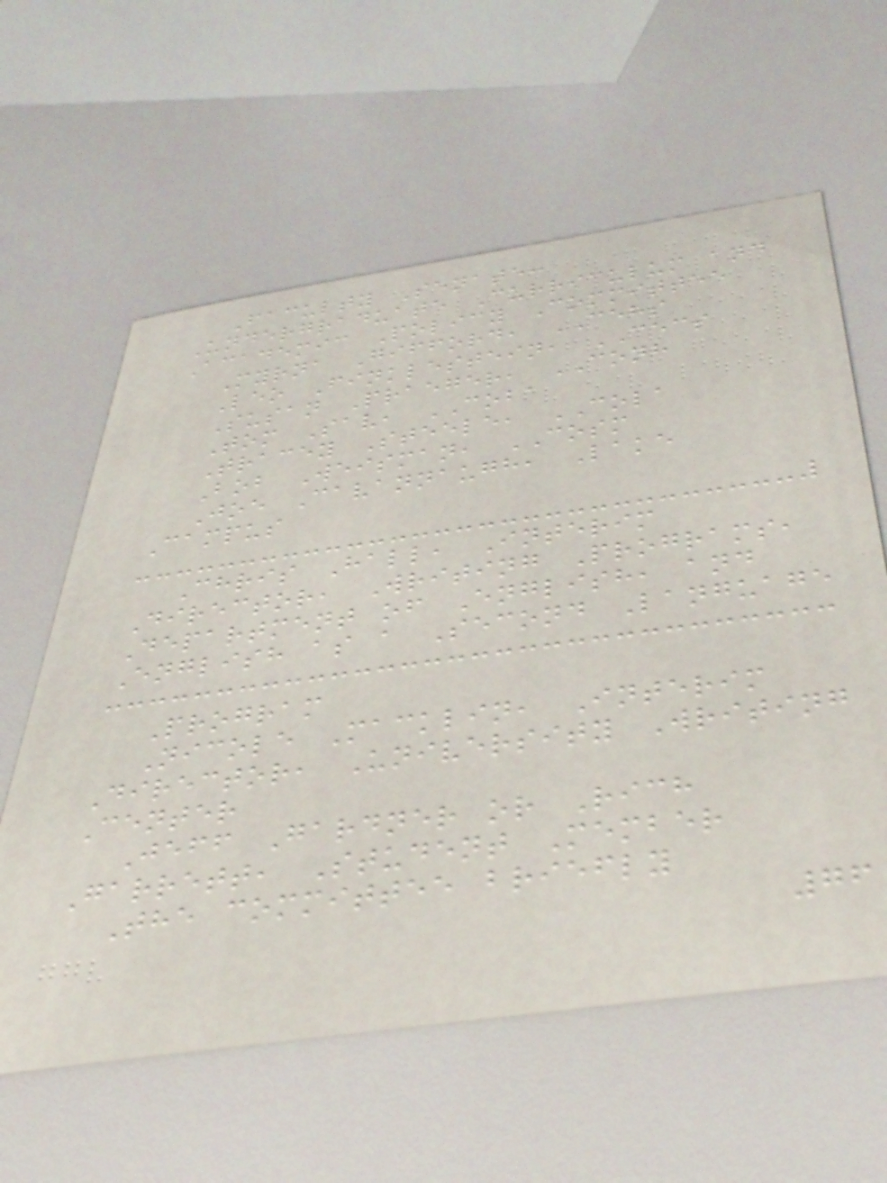Faculty Senate:
Undergraduate Curriculum and
Academic Policy Committee
Myrna Gifford, CEHS
Leo Finklestein, CECS
Susan Praeger, CONH
Tom Sav, COBA
Tracey Steele, COLA
Bob Weisman, COSM
Joe Cavannaugh, Lake
Campus
Chris Hall, Interim
Director, Writing Programs,
Department of English, and
English as a Second Language
Program
Nicole Macklin, Interim
Director, University Writing
Center
Jeff Gardner or Rich
Garrett, Student Member
The committee briefly
76
